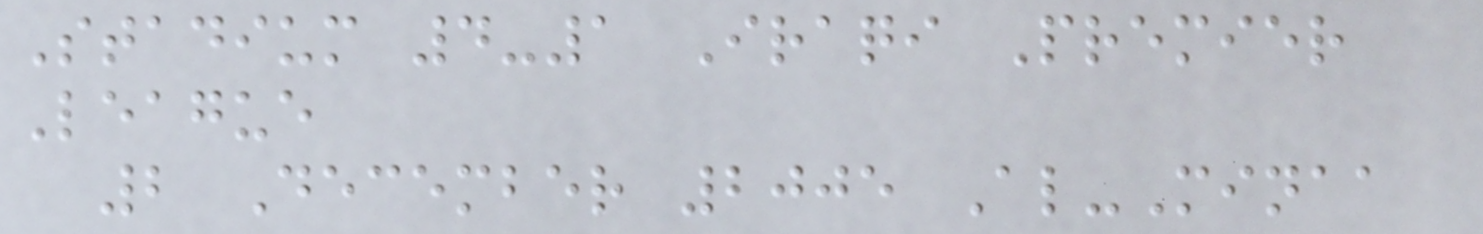Stadium 4-1 Iraqi Premier
League
2 December 2005 Al-Minaa
